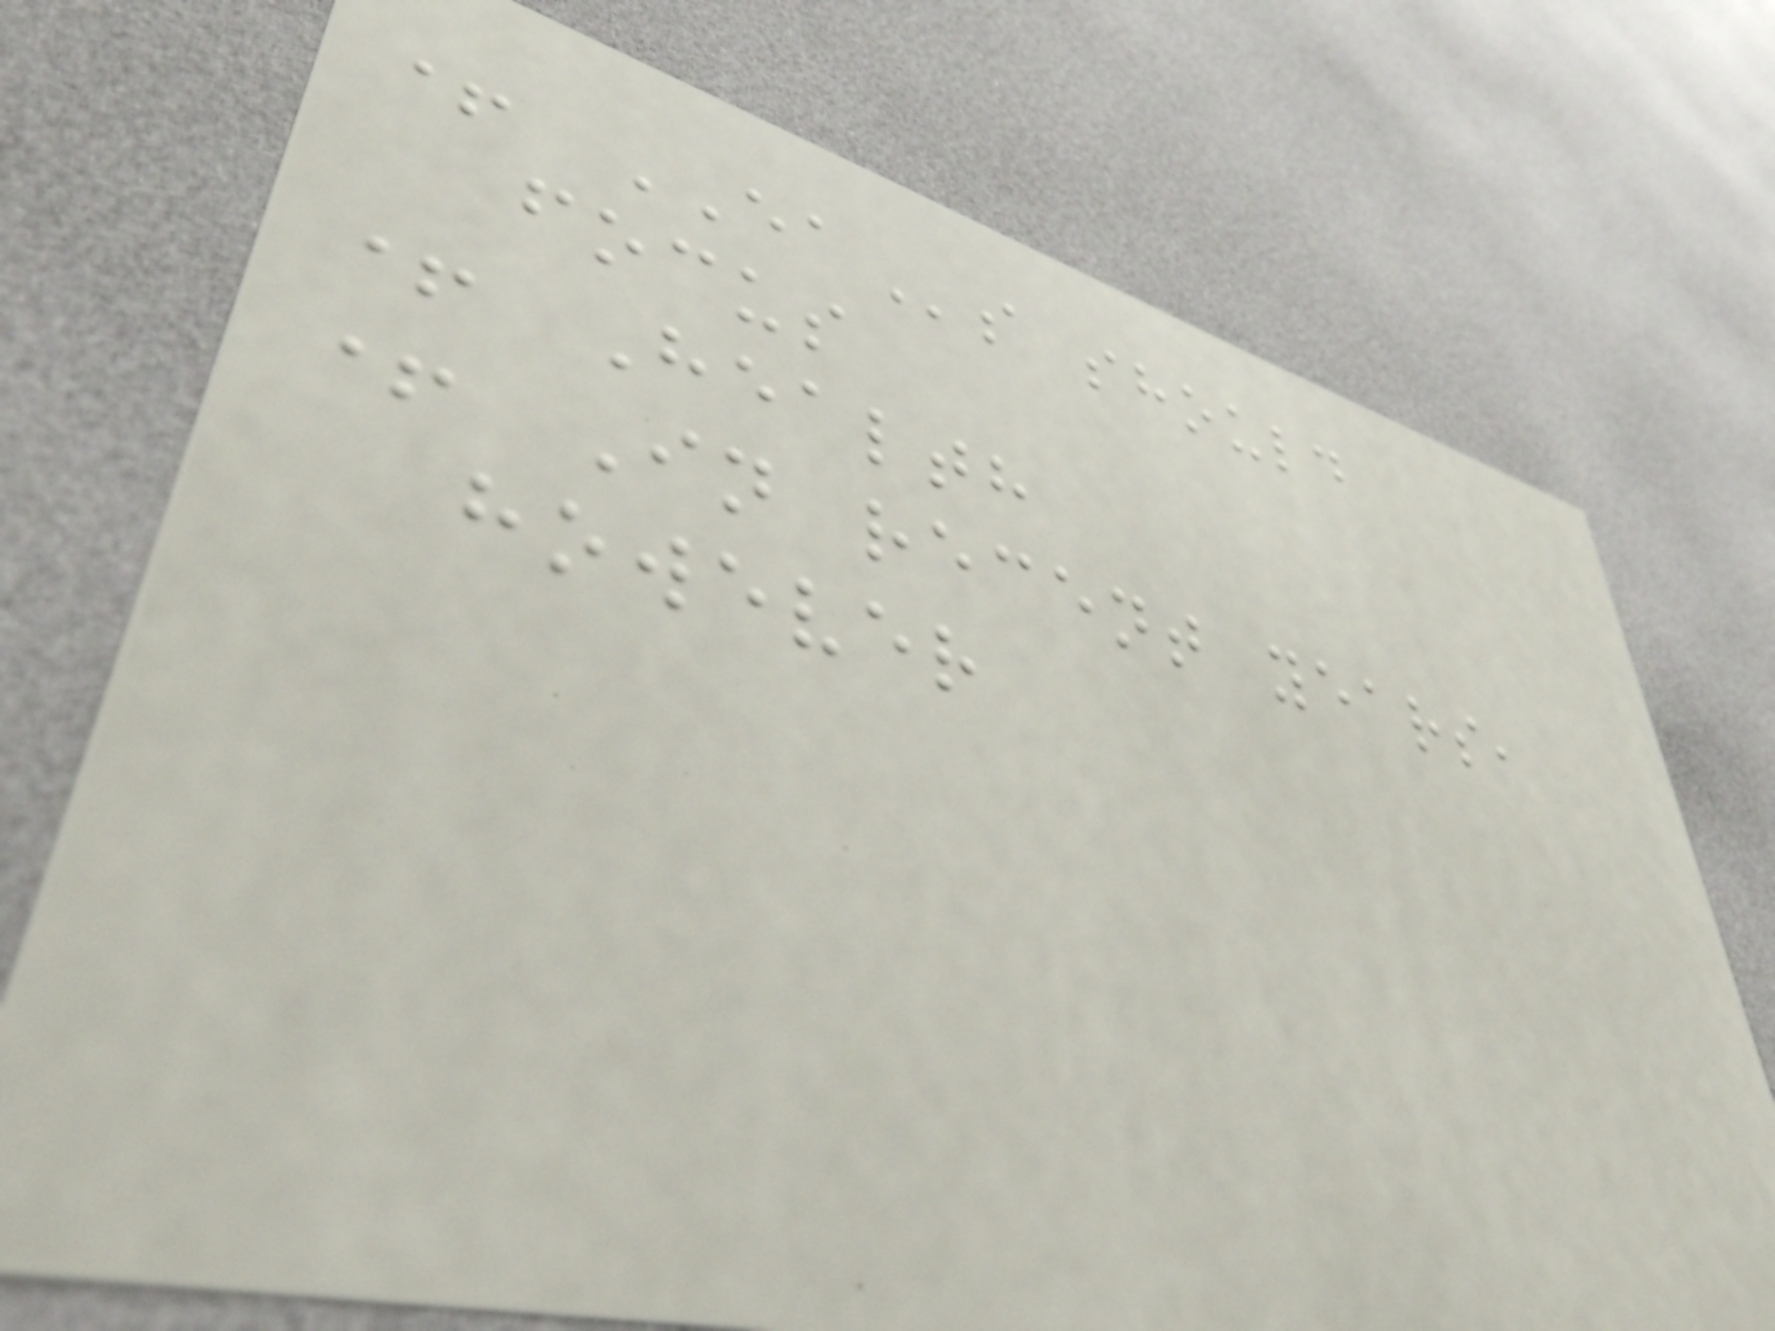+ EAs should
focus
+ Health
+ In recent years,
however
